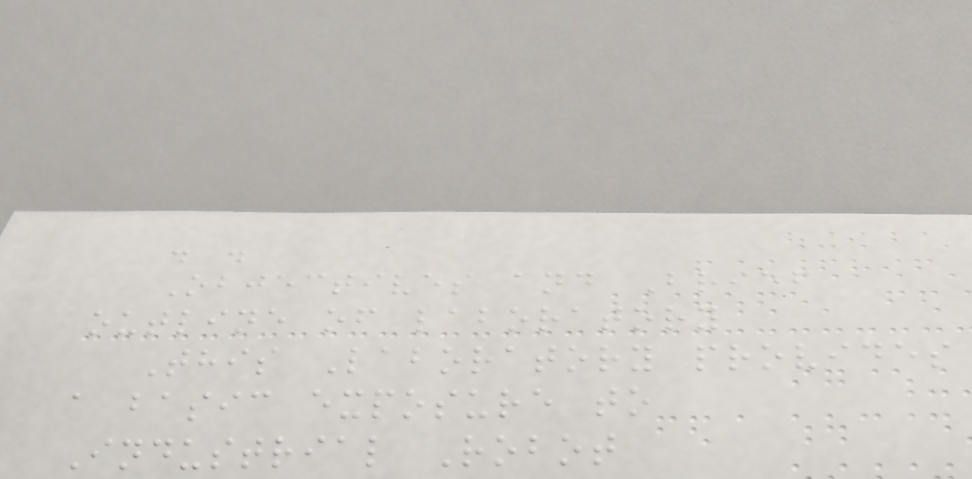. .
Objectives and Brief
outline of laboratory
This Laboratory provides
a basic exposure to
Industrial Robot
